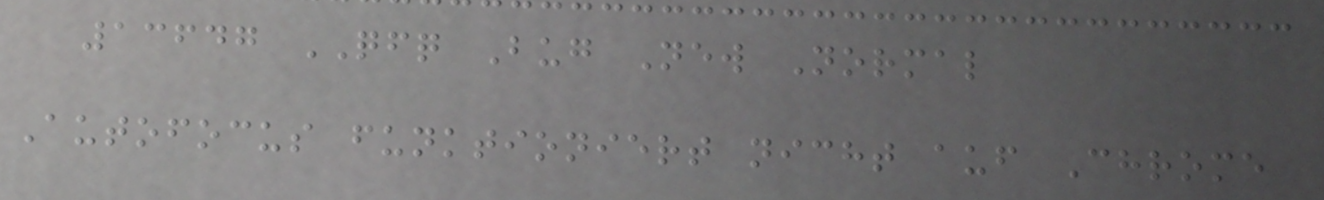13647 QFQ Bug New Normal
Autofocus funktioniert nicht auf Chrome
